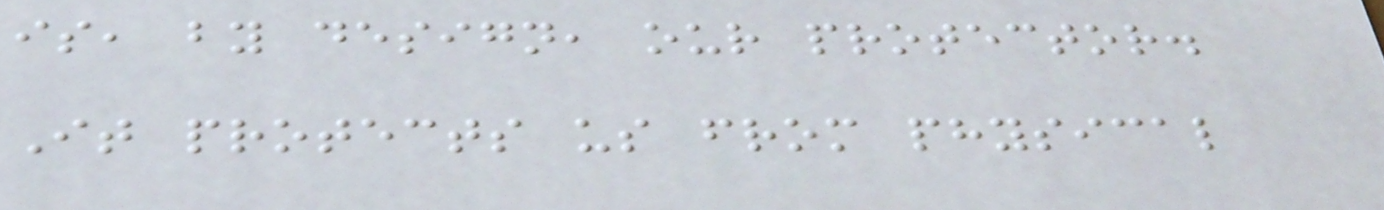is, by design, our protector.
It protects us from physical
